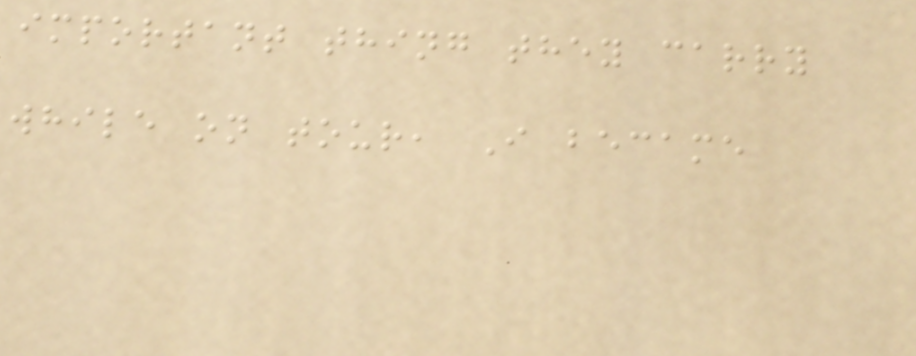important thing they carry
while on tour, I became
